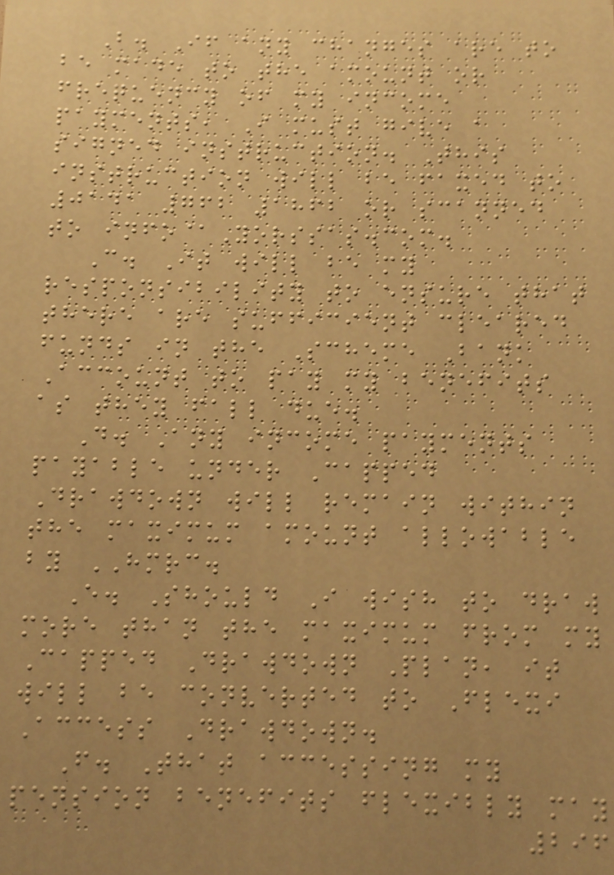B. If any changes are to
be made to the amount or
frequency of my income
payments, I must give a
signed instruction. This
instruction will be faxed to
0141 762 1862 or scanned
to info@Yorssas.com.
C. It will be my
responsibility to ensure that
there are sufficient cleared
funds in the Scheme Bank
Account to pay my benefits
as they fall due.
D. Any income payments
payable under Capped
Drawdown will remain within
the maximum amount allowable
by HMRC.
E. Should I wish to draw
more than the maximum from my
Capped Drawdown Plan, it
will be converted to Flexi
Access Drawdown.
F. That accessing my
pension benefits flexibly may
296
